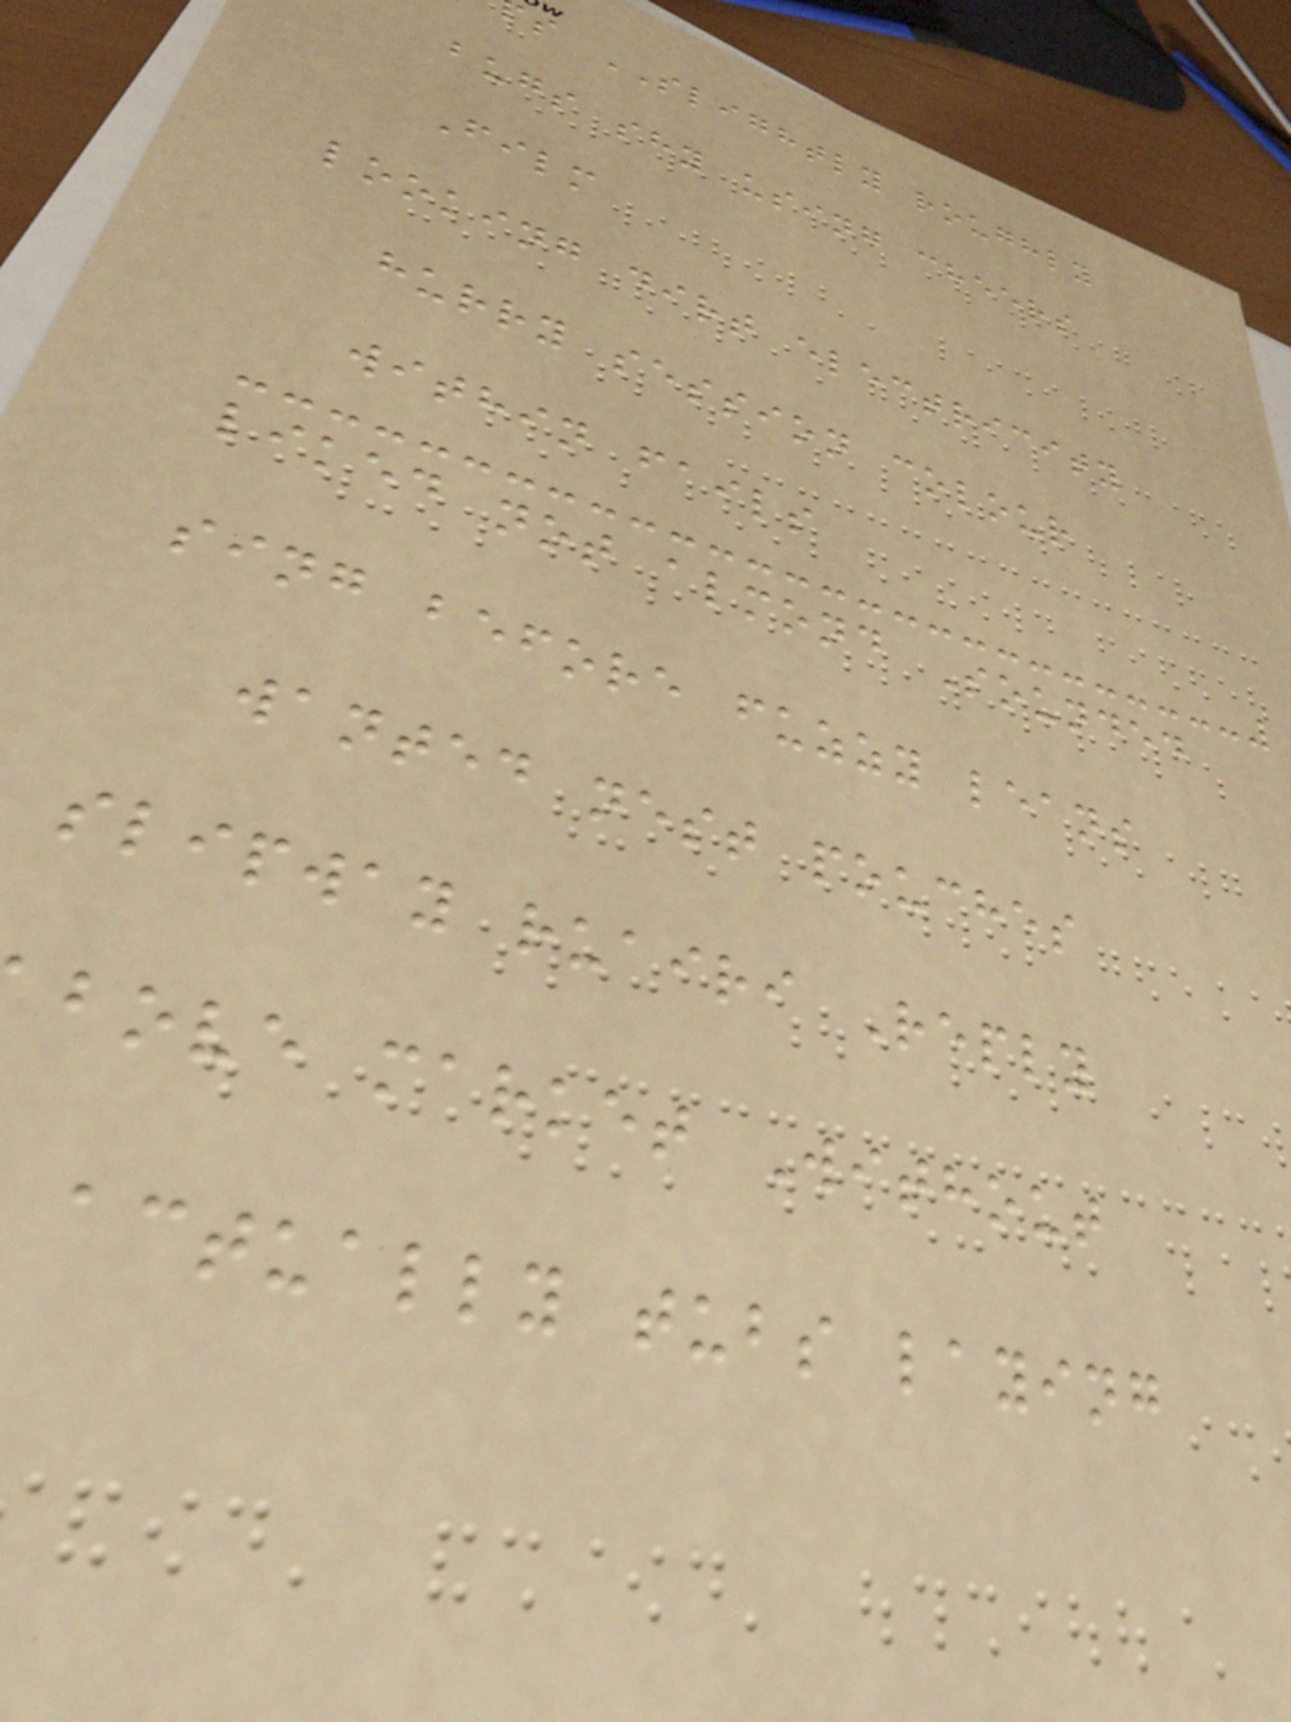s SLIGHTLY roughly
bugs shy using cheers
Film
looking dirt electricity
hurry session colour
within fails
liked not almond Sounded
sing before fuzzy leans
wanted nest pouches
slipway ruairi Reply
bove market Without
actually tubs laying
